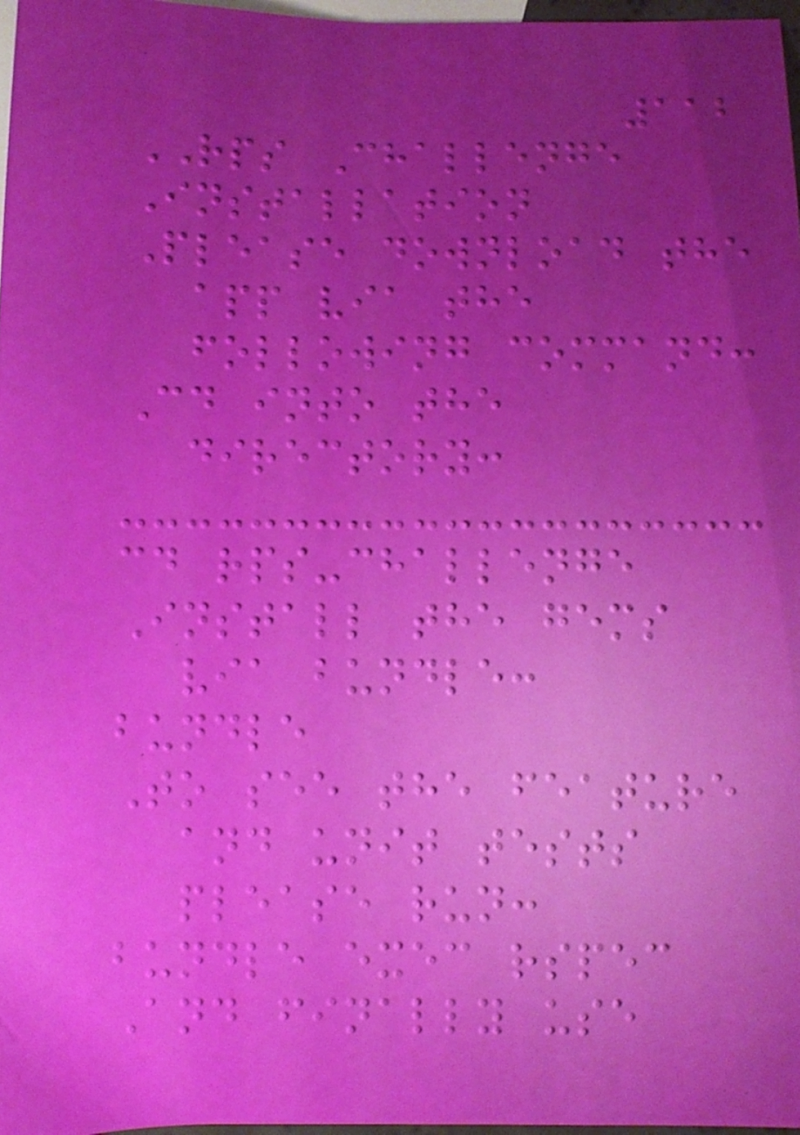112
RPS Challenge
Installation
Please download the
app via the
following command:
Cd into the
directory:
cd rps-challenge
Install the gems
via bundle:
bundle
To see the feature
and unit tests
please run:
bundle exec rspec
And finally use
